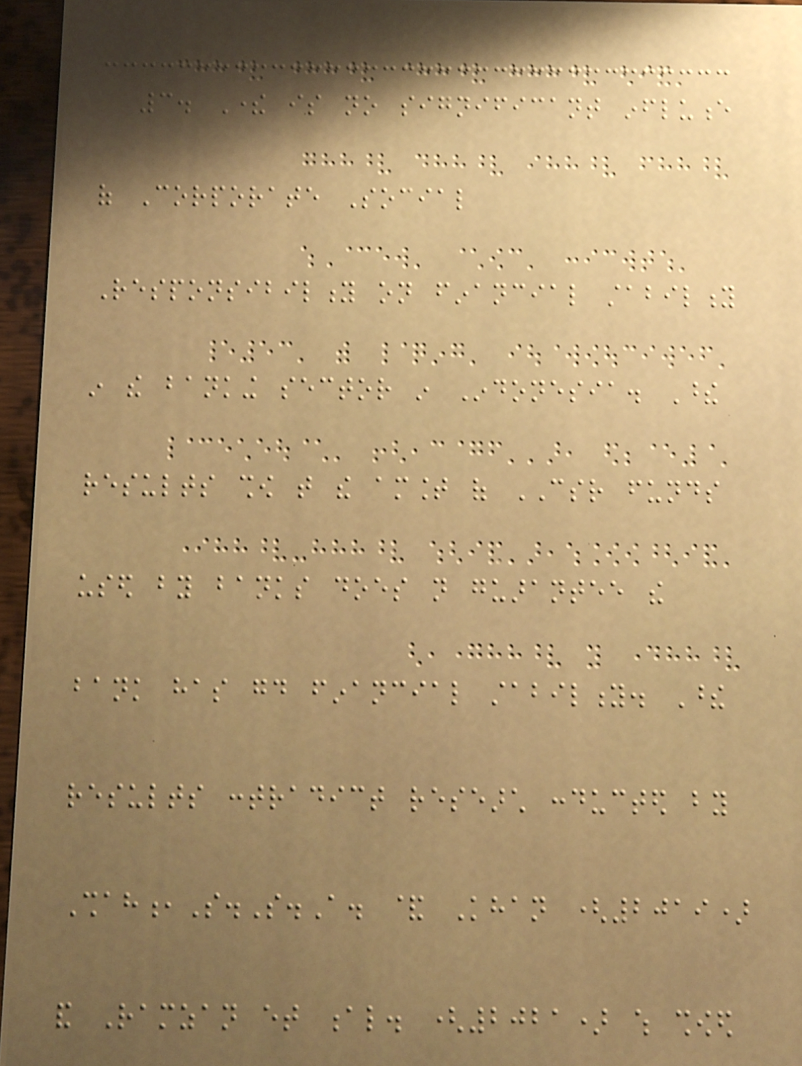3. There is no significant influence
of Corporate Social
Responsibility on financial stability
in the banking sector in Indonesia. These
results show that the amount of CSR funds
used by banks does not guarantee the
bank has good financial stability. These
results contradict research conducted by
Shah,S.S.A. & Khan (2019)
and Ramzan et al. (2021) which showed
